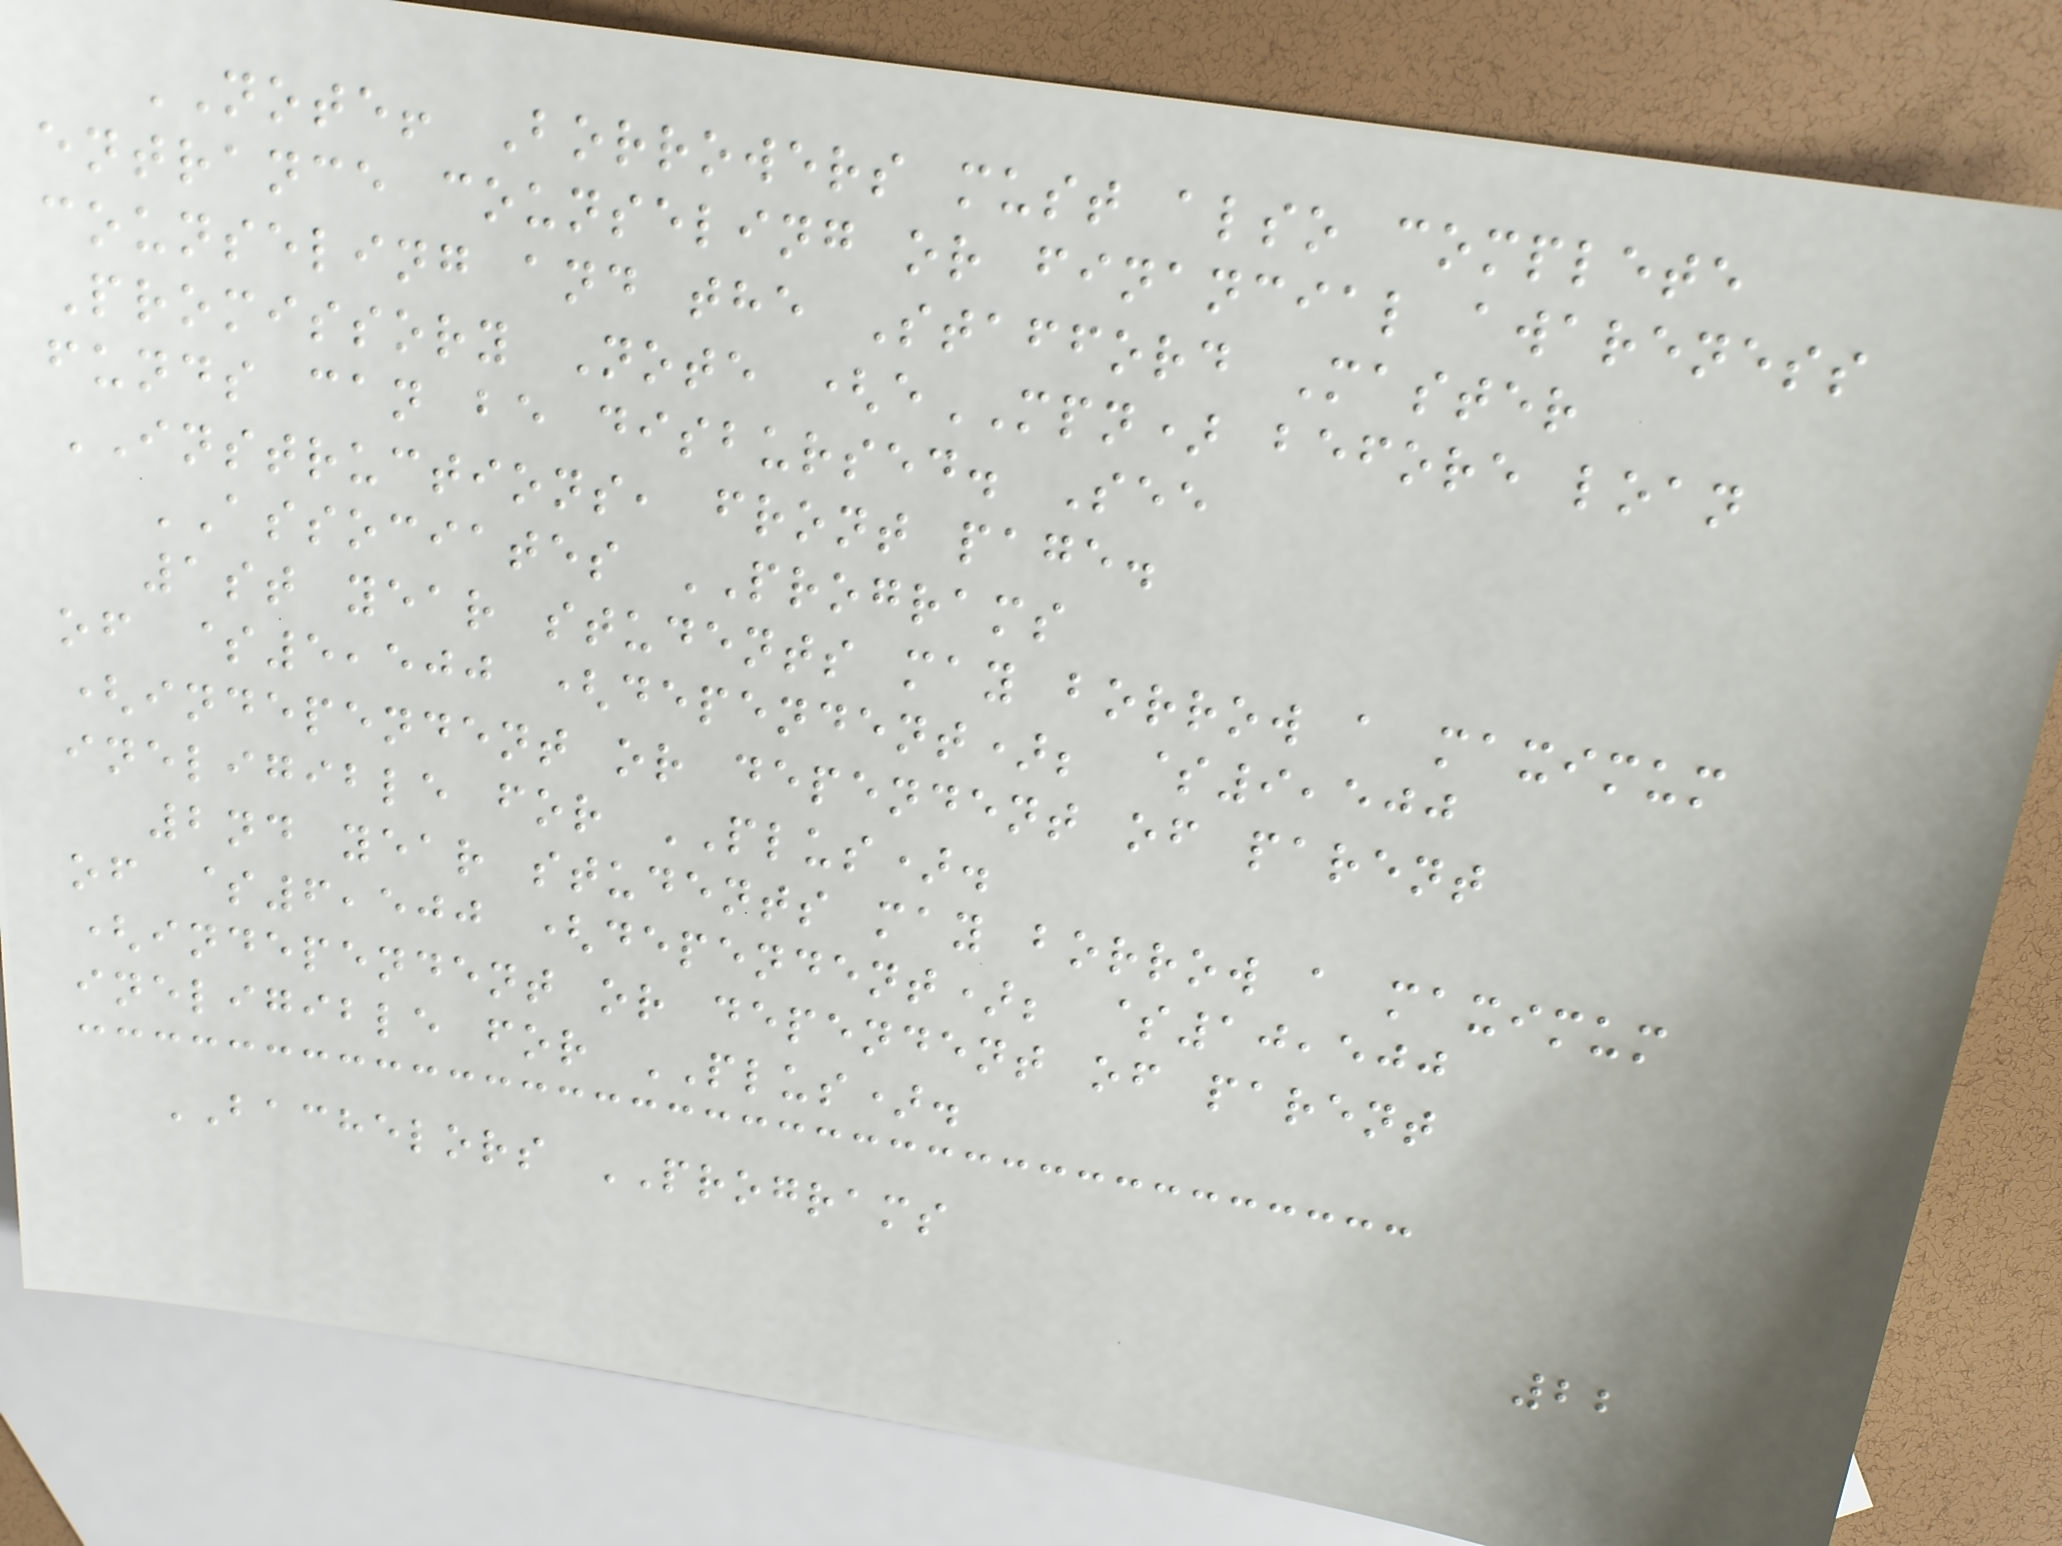NOTE! Borrowers must also complete
entrance counseling or financial awareness
counseling and the Stafford Master
Promissory Note (eMPN) before loan
funds can be disbursed. See
INSTRUCTIONS, front page.
ASSOCIATES PROGRAMS
1st year students may borrow a maximum
of $5,500 (dependent); $9,500
(independent or dependent of parent
ineligible for PLUS).
2nd year students may borrow a maximum
of $6,500 (dependent); $10,500
(independent or dependent of parent
ineligible for PLUS).
BACHELORS PROGRAMS
22
